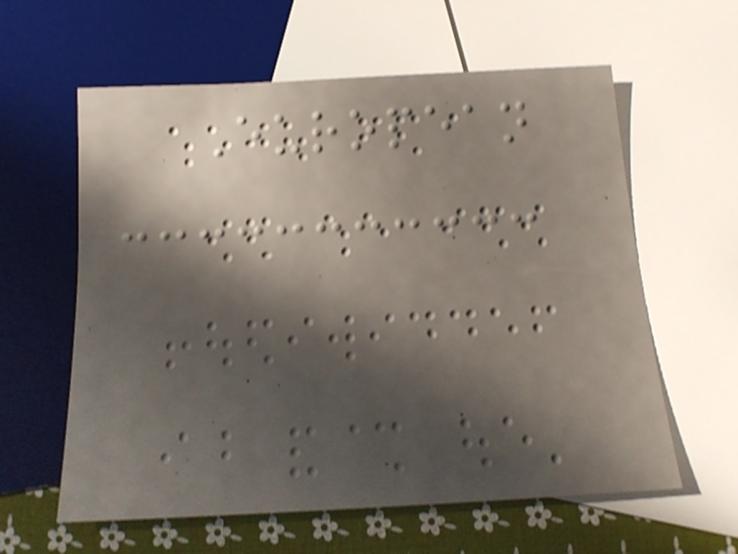European
